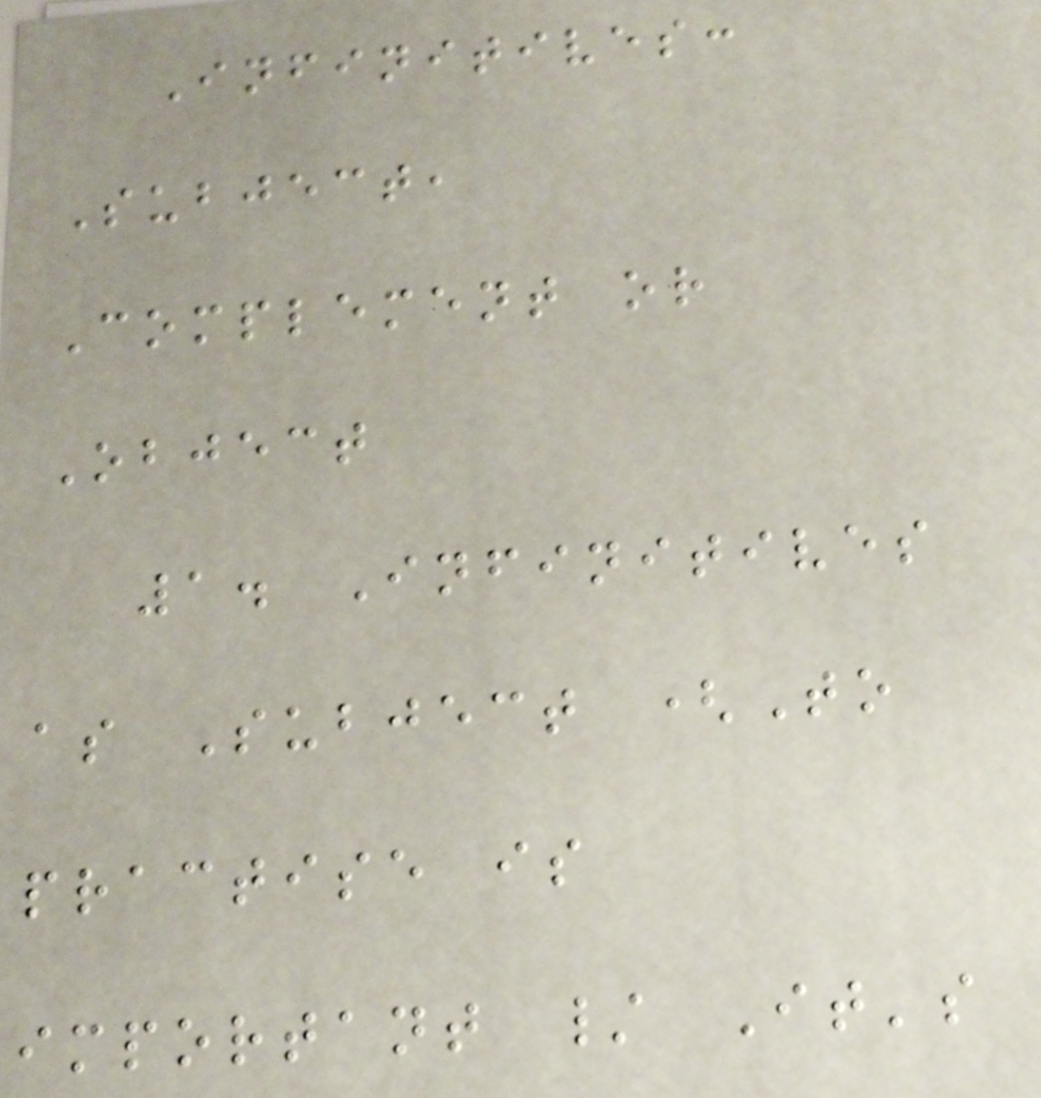Infinitives:
Subject,
Complement or
Object
1. Infinitives
as Subject (To
practise is
important / It's
